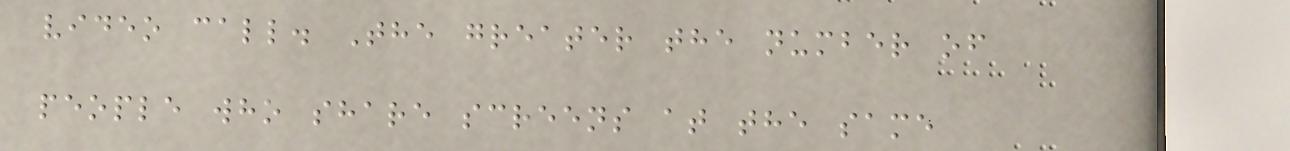video call. The greater the number of
people who share screens at the same
